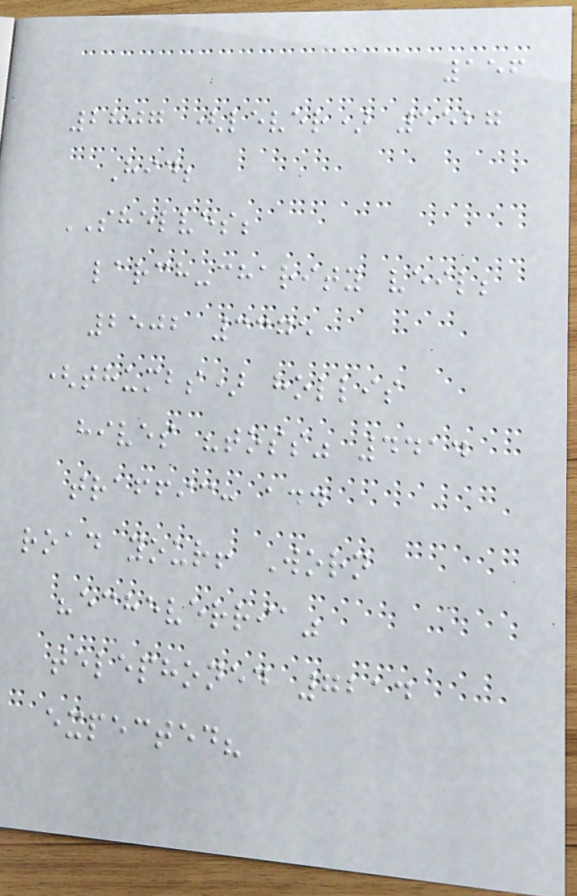156
2807 (lever) 5527
Hid;
SHELVES;
larch-charity veil;
2502 3375
(thumbs) hollis
hives "toss" 4414
traffic: add
road your! Worn
"echeverria"
telephoned 7214
expected?
